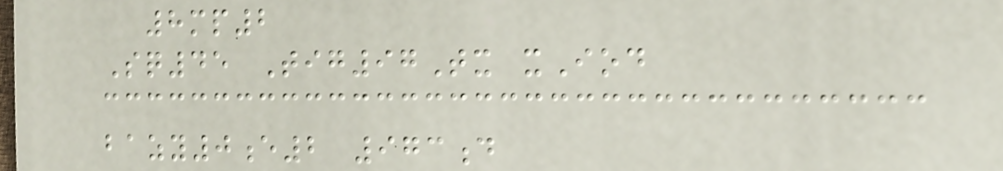8mp2
Sq45 Tig97Tx xIod
bazy0e2 973d
